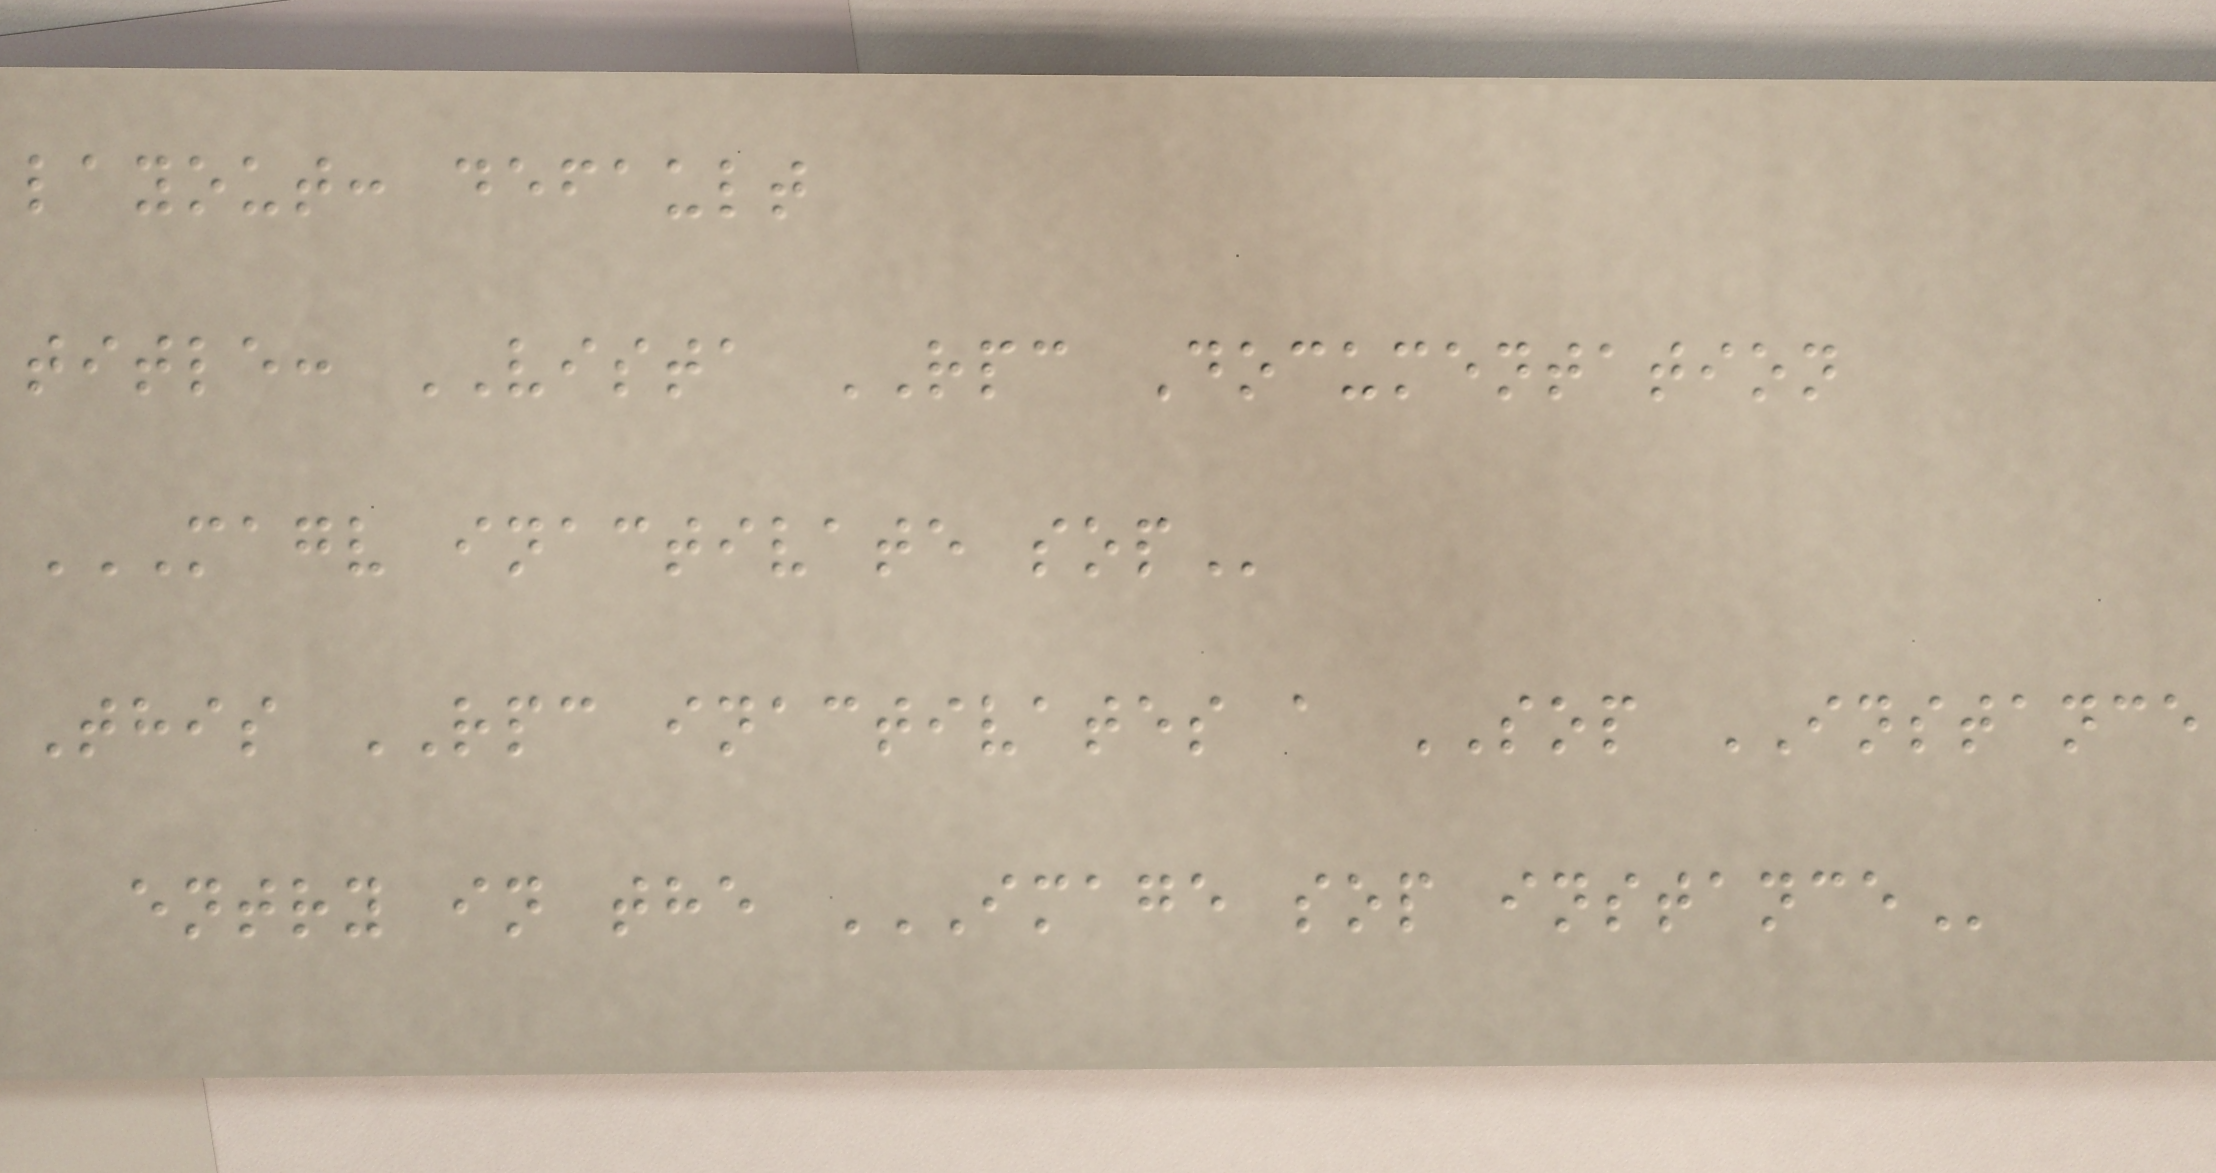layout: default
title: VISTA RPC Documentation
MAGV INACTIVATE SOP
This RPC inactivates a SOP INSTANCE
entry in the IMAGE SOP INSTANCE
